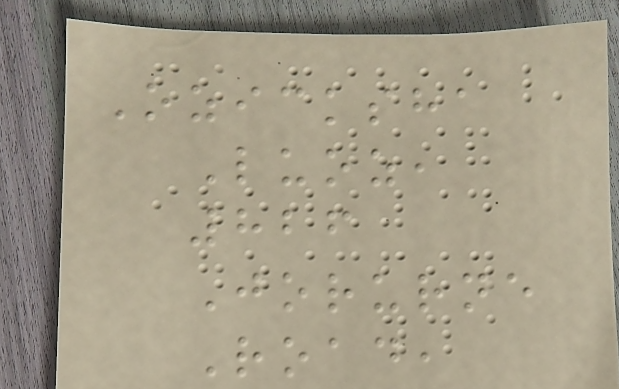Ozicksha
Luoz,
826
Jorurne
Road,
